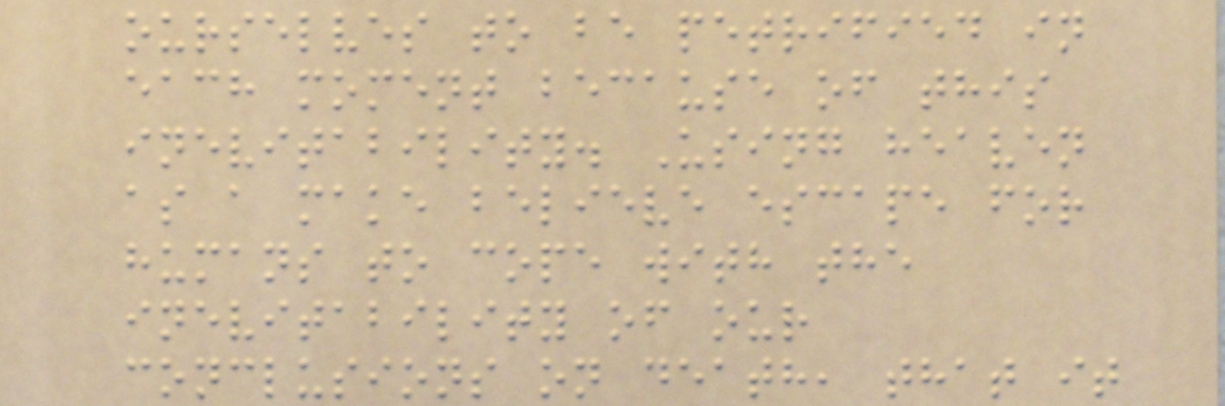ourselves to be petrified in
each moment because of this
inevitability. Using heaven
as a make believe escape for
humans to cope with the
inevitability of our
conclusions on death, that it
